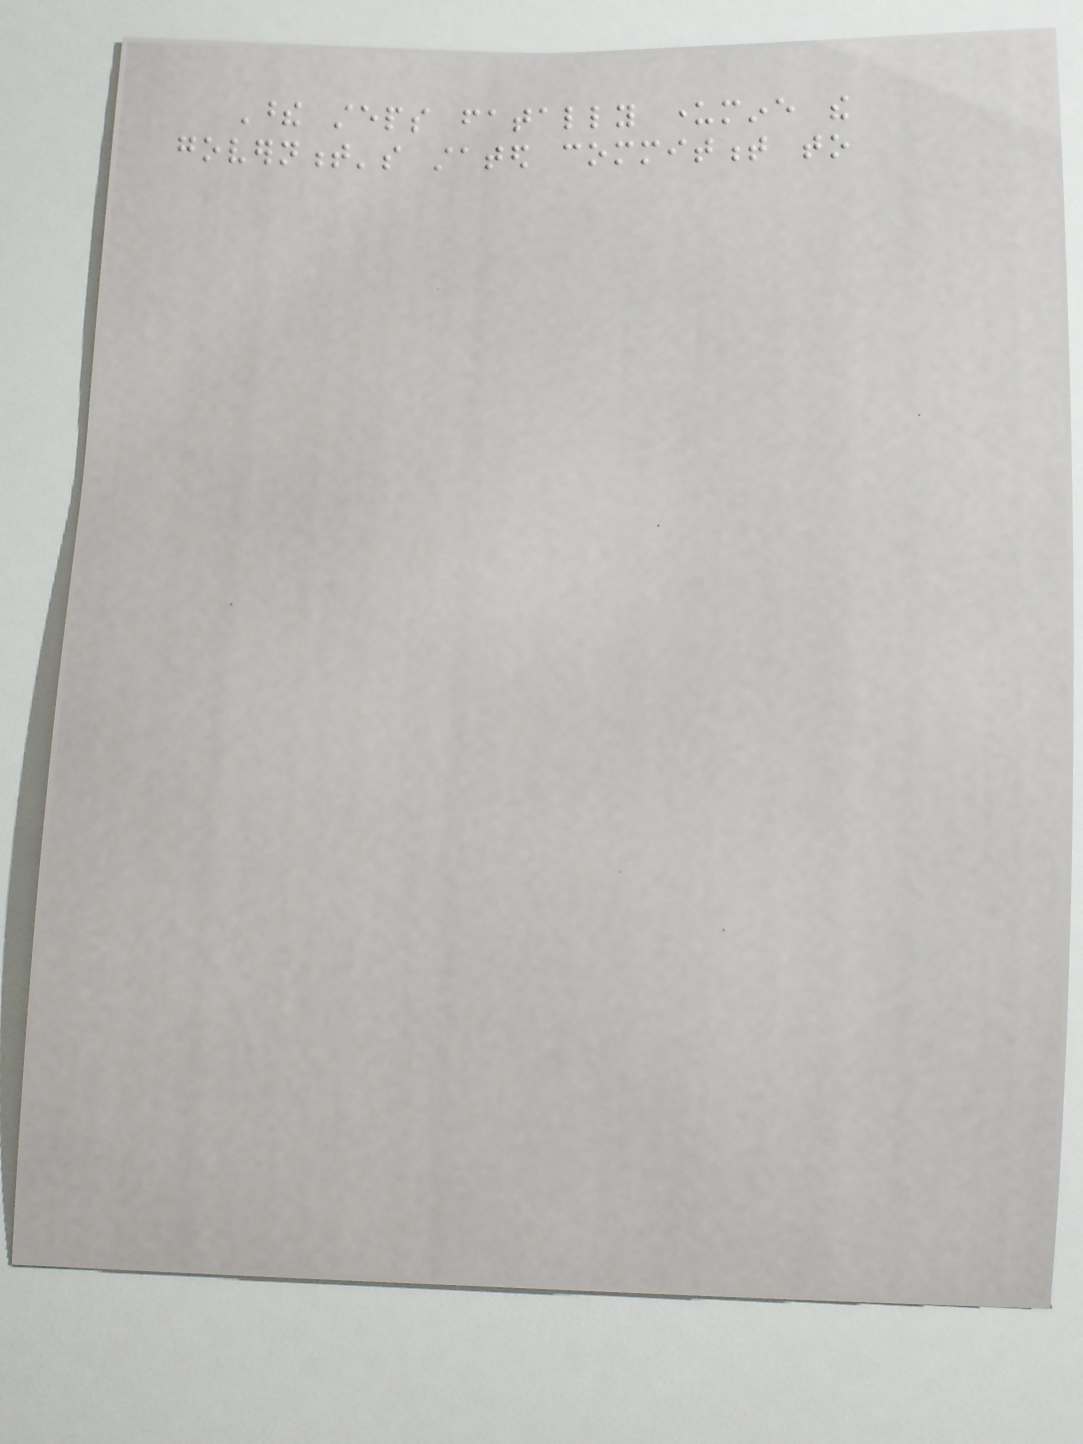These steps fatally undermine the
government's stated commitment to
